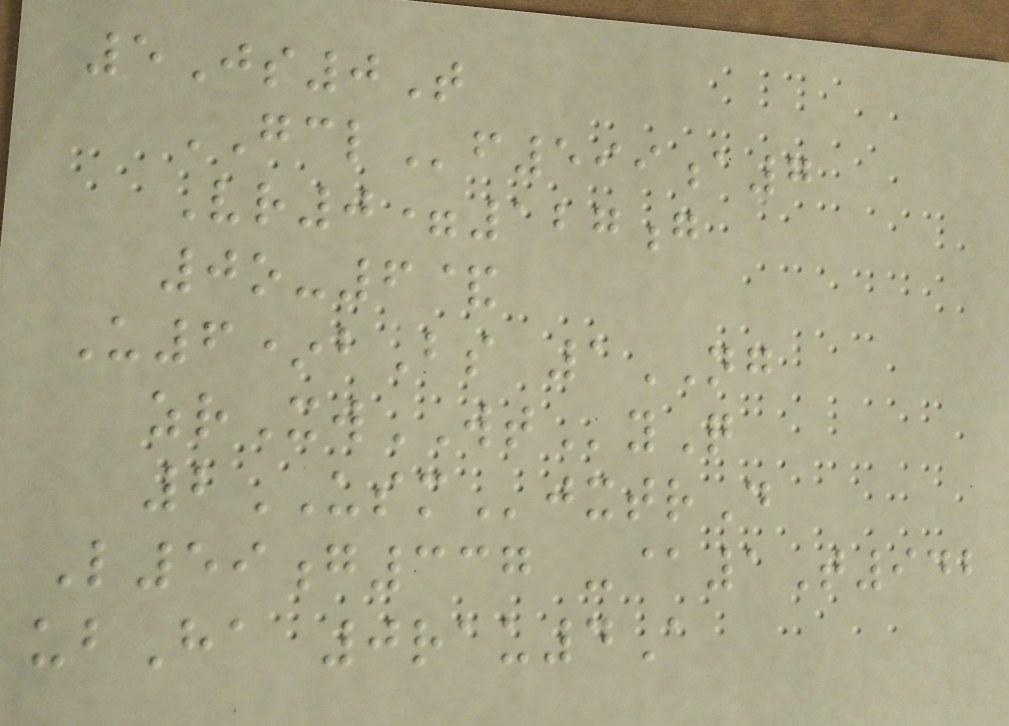5Js0T
GCLf599a7
Vr0=127g
0o-6&
U6*bBs 1NG
zrXwWTyQ
2USMjxtrD
L59g337 -@1T942
ubHa 0rau4A
